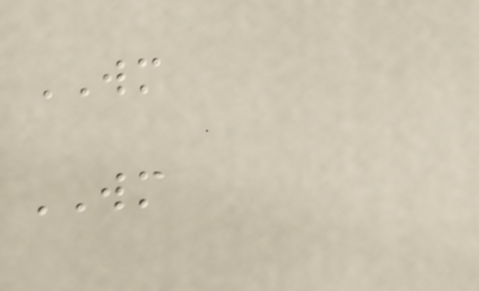WM
WM
